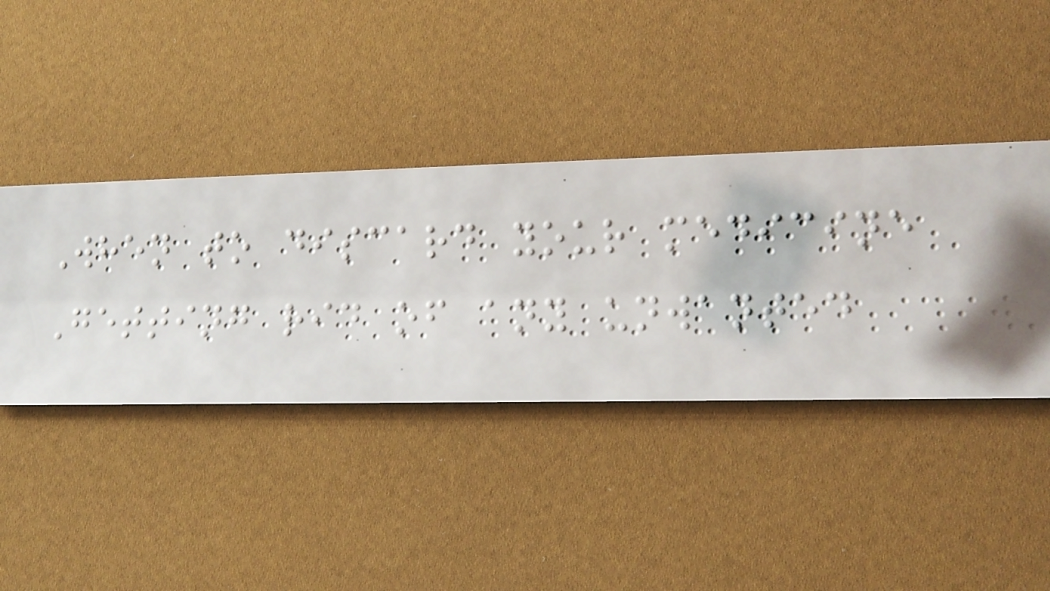When to discard your medicine
Getting rid of any unwanted
